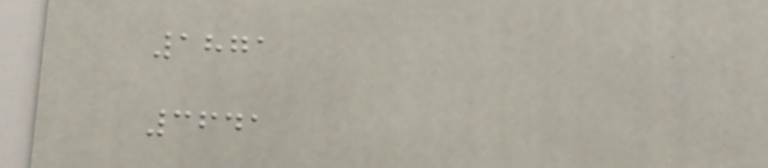1871
3641
